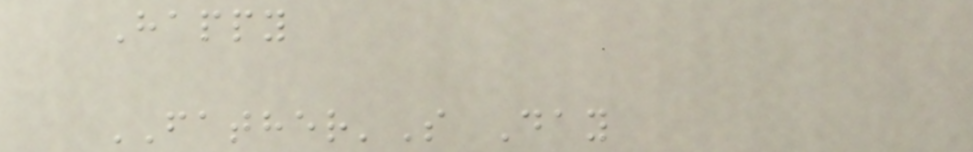Happy
FATHER'S Day
